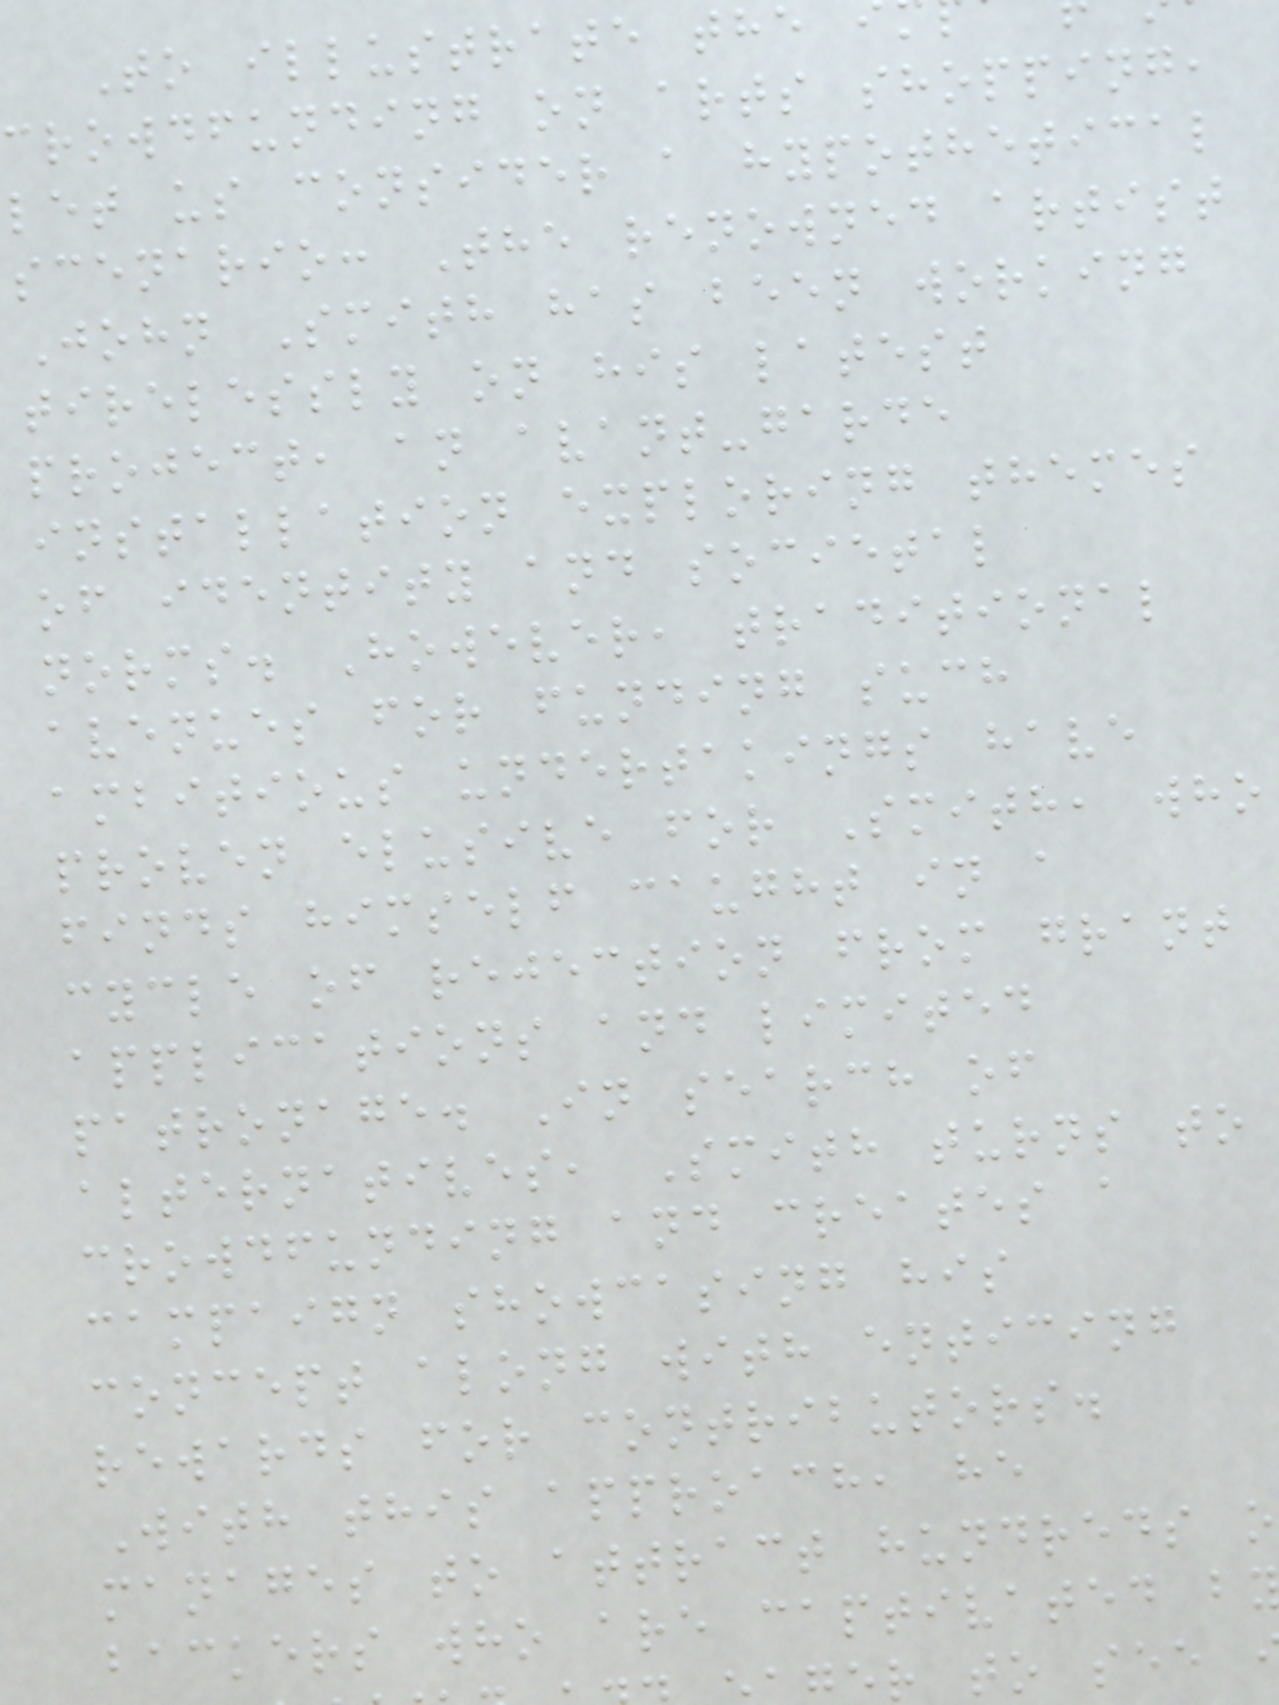To illustrate the
crowdfunding on arts shopping,
let us consider a hypothetical
scenario: The renowned artist
John Smith has been working
tirelessly on his latest
project, an avant-garde
installation exploring themes
of identity and societal
norms. However, traditional
avenues for funding such
ambitious undertakings have
proven elusive for Smith, who
finds himself caught in a
cycle of rejection from grant
applications and limited
patronage. In search of
alternatives, Smith turns to
crowdfunding and creates a
campaign showcasing his
concept along with enticing
rewards for contributors.
With this approach, he
manages to attract hundreds o
backers who are captivated b
r to see
